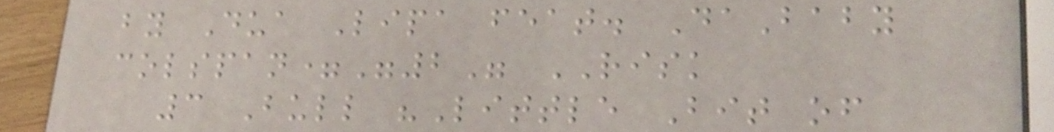by Dua Lipa feat. DaBaby
colspan="2" RISK
3 Bull "Little Bit of
